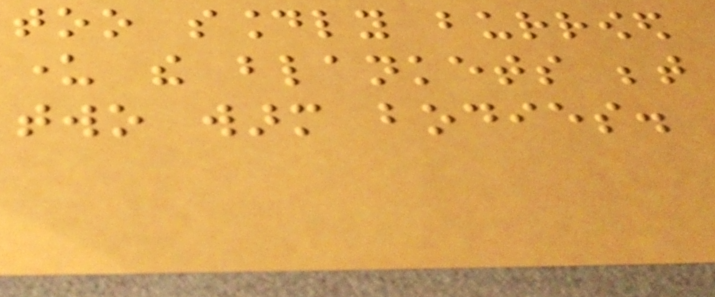too soundly burrowed
under the blankets between
two warm bodies.
